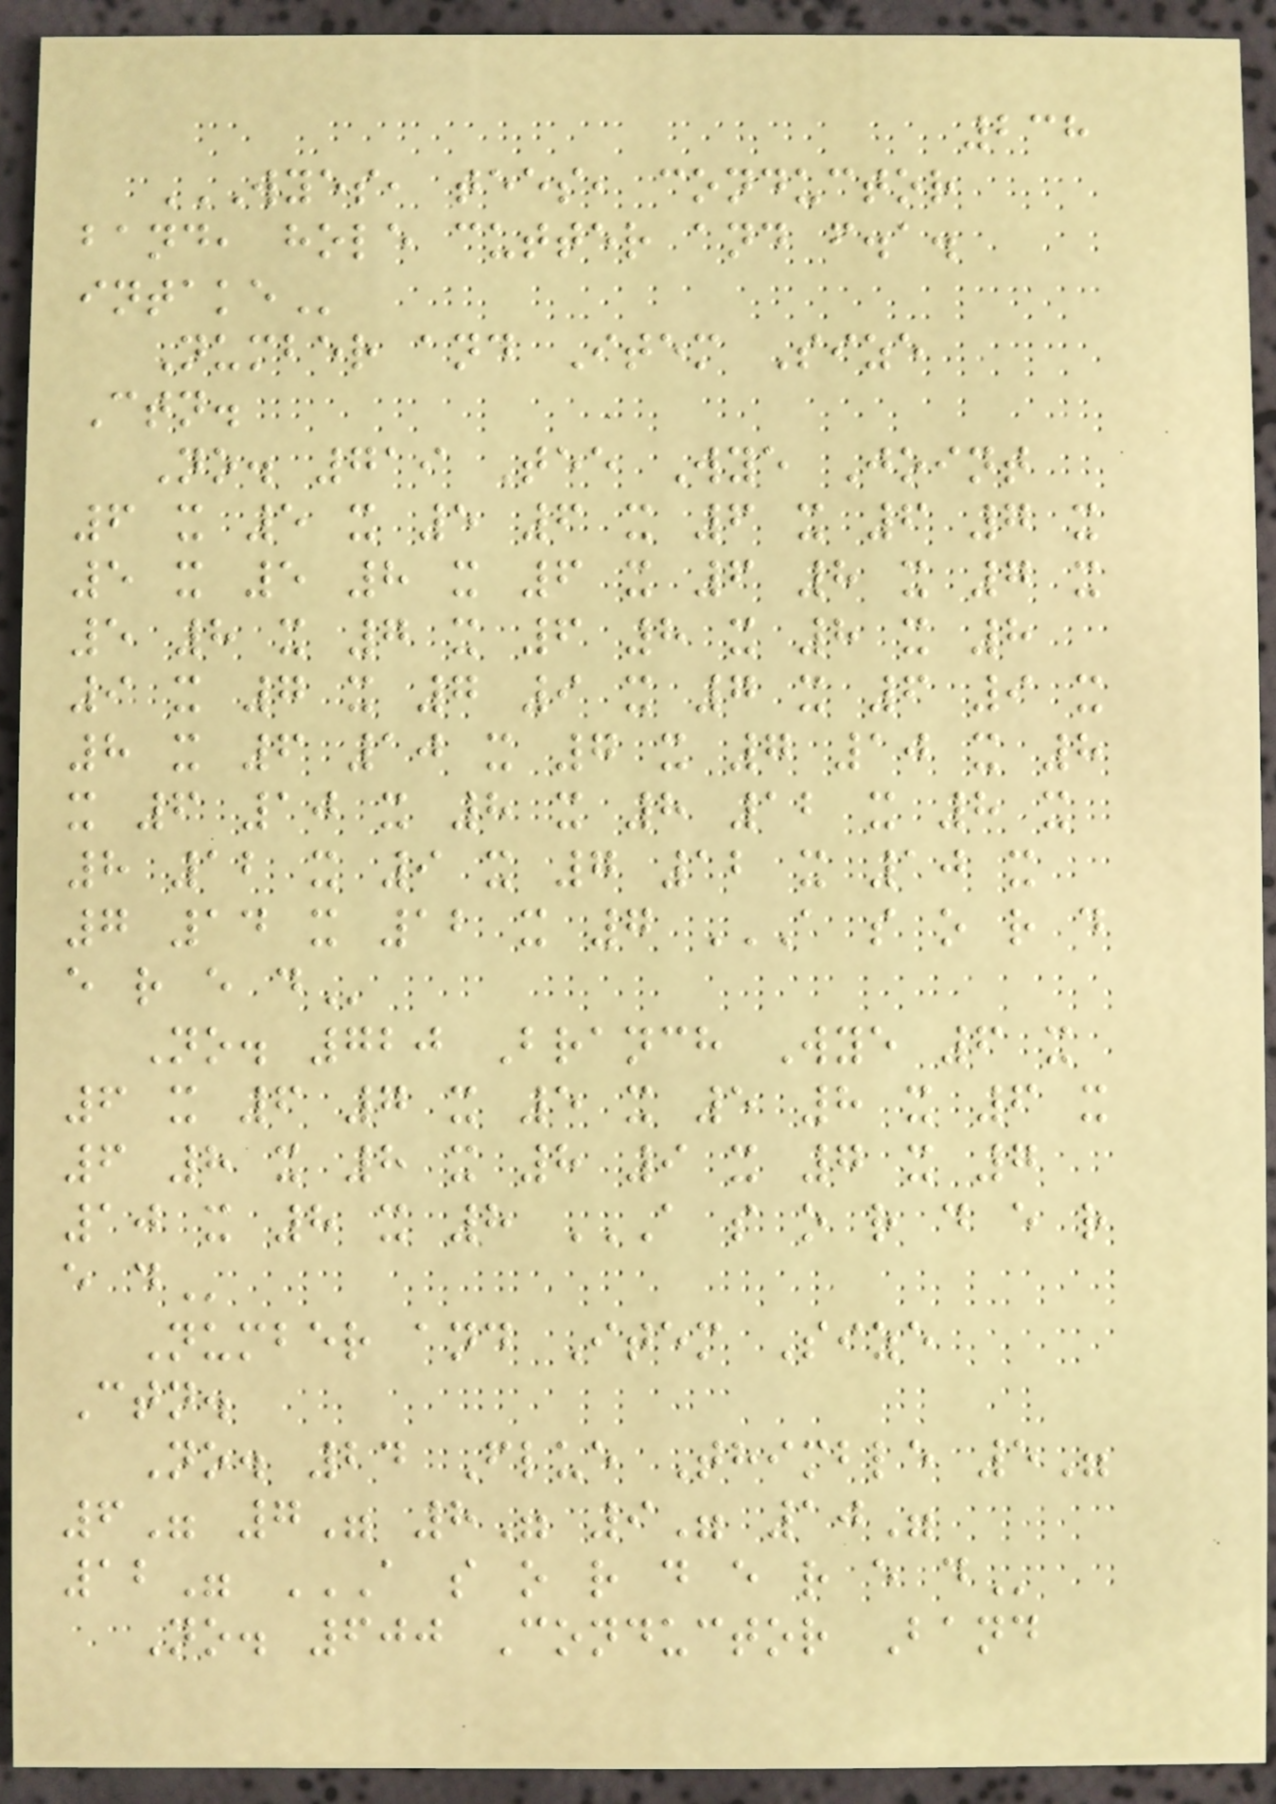238
WYES, TEES, CONDUCTOR
BAND, HOLE CUTTER AND F.A.
INTAKE
Number and Item Size
Ctn.
No. 719 Tee Wye Joint
6 x 5 x 5 6 x 6 x 6 7 x
5 x 5 8 x 6 x 6 8 x 7 x
5 8 x 7 x 6 8 x 8 x 8
9 x 7 x 7 9 x 7 x 6 9 x
8 x 6 10 x 7 x 7 10 x 8
x 6 10 x 8 x 8 12 x 8 x
8 12 x 9 x 7 12 x 10 x
7 14 x 12 x 7 A S O R D
E R E D
No. 720 Branch Wye 6 x
6 x 6 7 x 5 x 5 8 x 6 x
6 8 x 8 x 8 9 x 7 x 7
10 x 8 x 8 A S O R D E R
E D
Number and Item Size
Ctn.
No. 24 Flue Thimble 5"
6" 7" 8" 9" 10"
12" A S O R D E R E D
No. 600 Conductor Band
